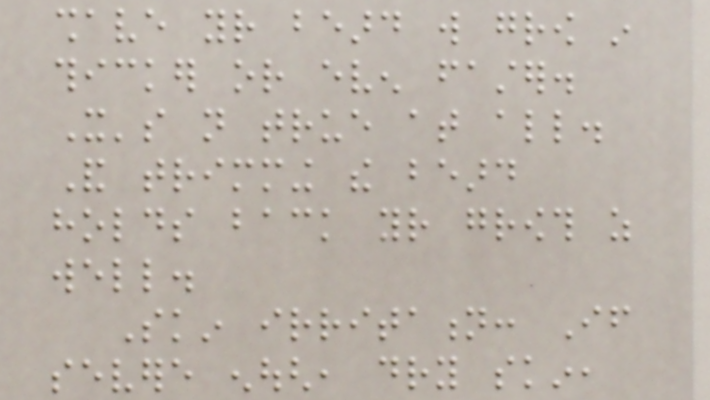shave your beard will grow in
thicker or even faster.
It's not true at all.
And trimming the beard
holds back your growth as
well.
Skin irritation: If
severe enough, dry skin,
